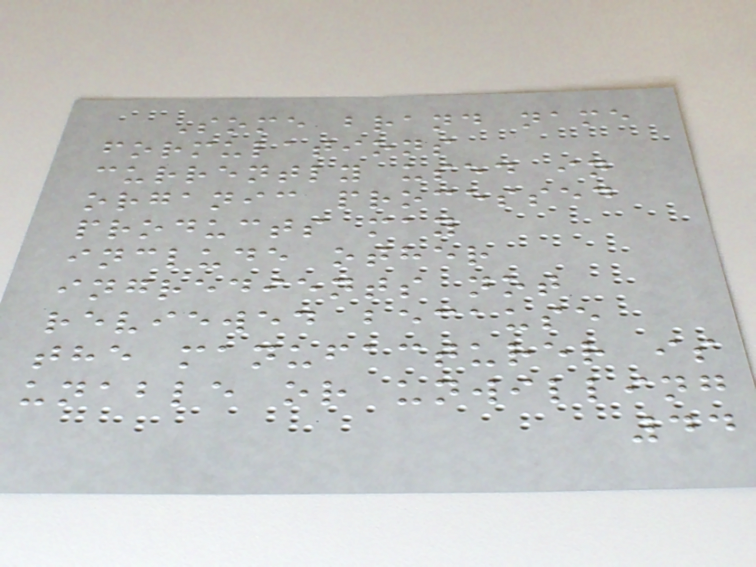Some brand name
formulations
currently used in
organic processed
products may
include other
ingredients not
reviewed because
the manufacturer is
unable or unwilling
44
